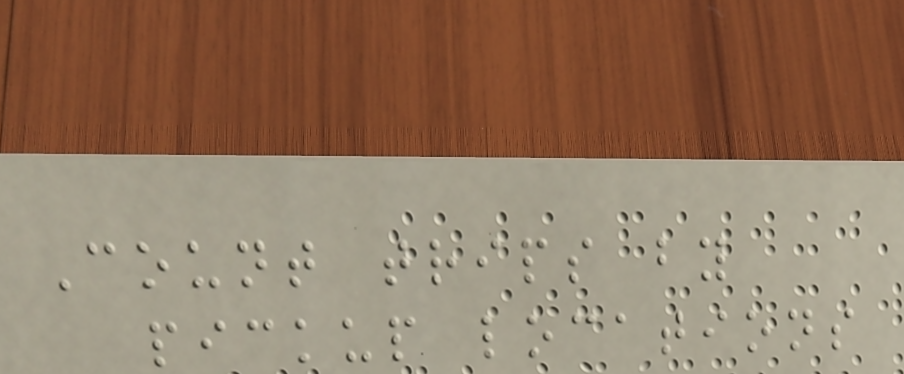Count trips by
pickup locations
